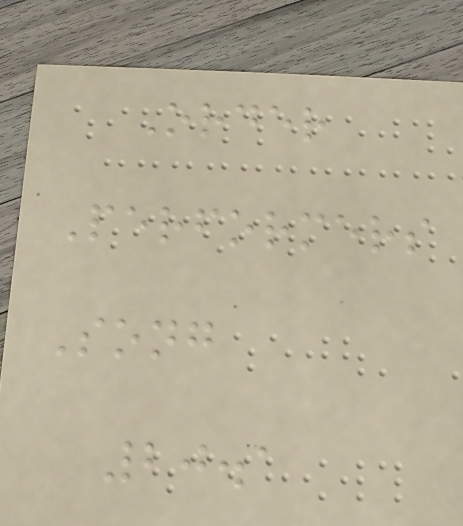Order
Performers
Song
20.1
